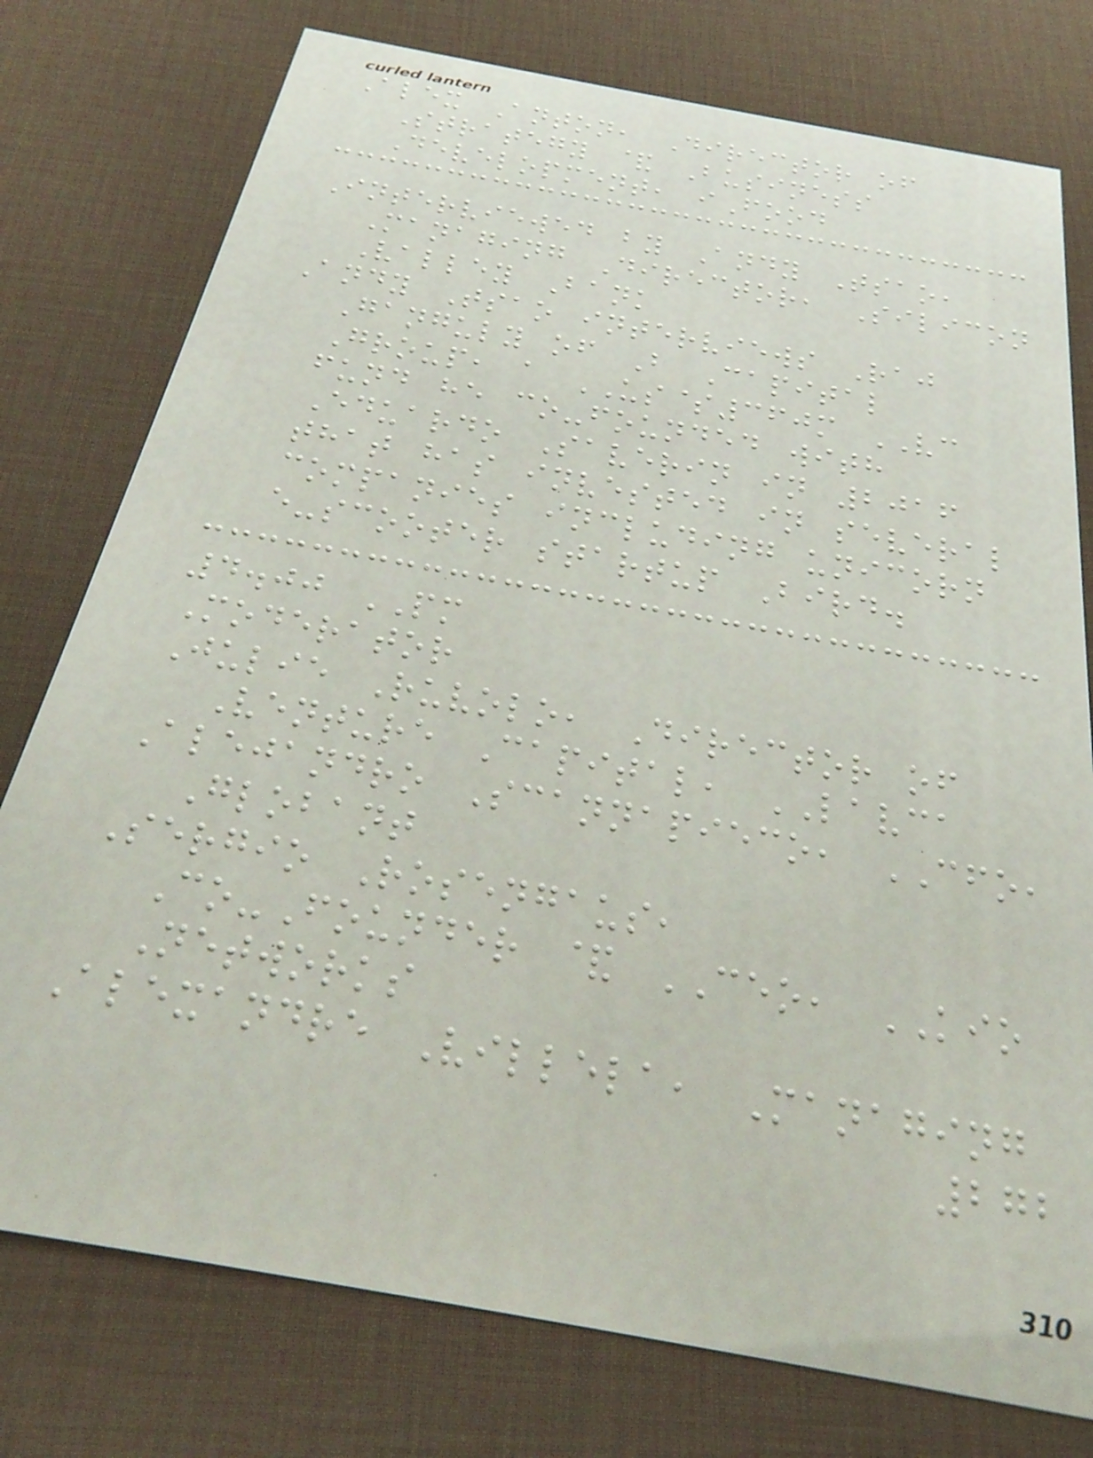Alex Anton, Director of
Strategy & Business
Development, iFood
Interviewed by Andy Tsao,
Managing Director, Silicon
Valley Bank
Andy Tsao interviews Raj
Ganguly of B Capital
Group, a US$360m VC
fund he co-founded with
Eduardo Saverin in 2016
that has invested in several
companies including unicorn
e-scooter startup Bird.
4.00 PM
Moderator
Julie Ruvolo, Director of
Venture Capital, LAVCA
Alejandro Scannapieco, CFO,
Globant
Sergio Rosengaus,
Co-Founder & CEO, KIO
Networks
Alexandre Villela, Managing
272
